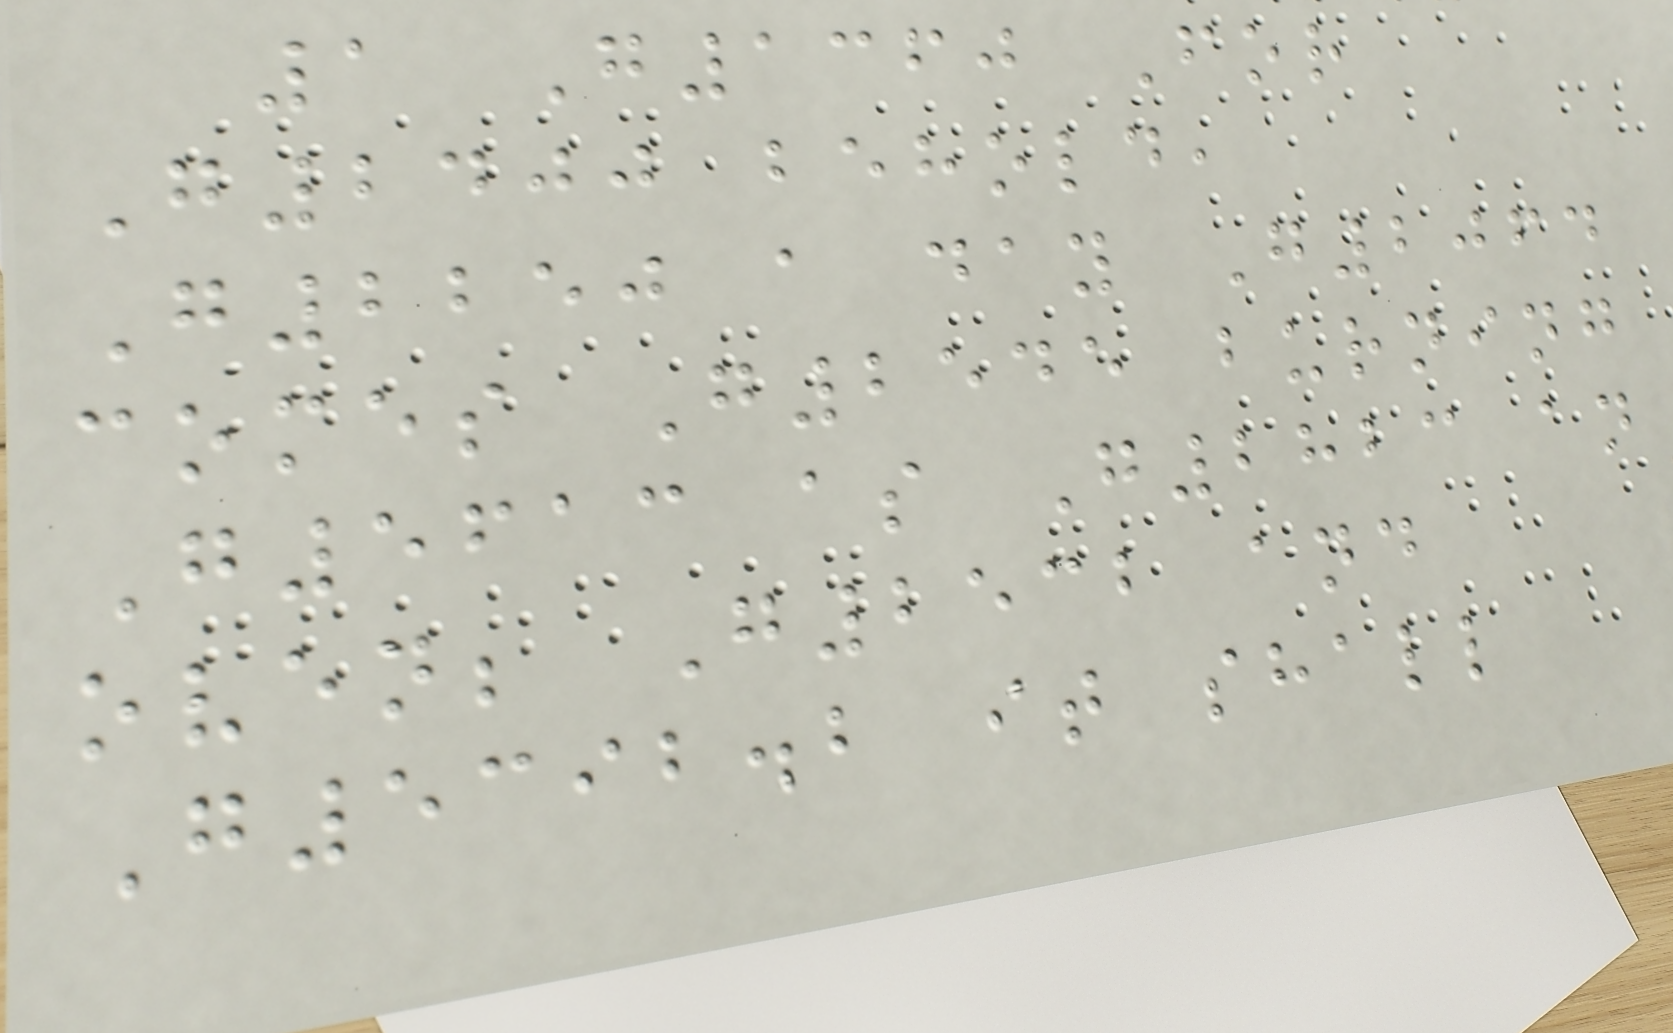1 G1360 For
G2400 behold,
G2250 a day G2064
comes G2545 burning
G5613 as G2823 an
oven; G2532 and
G5392.2 it shall
